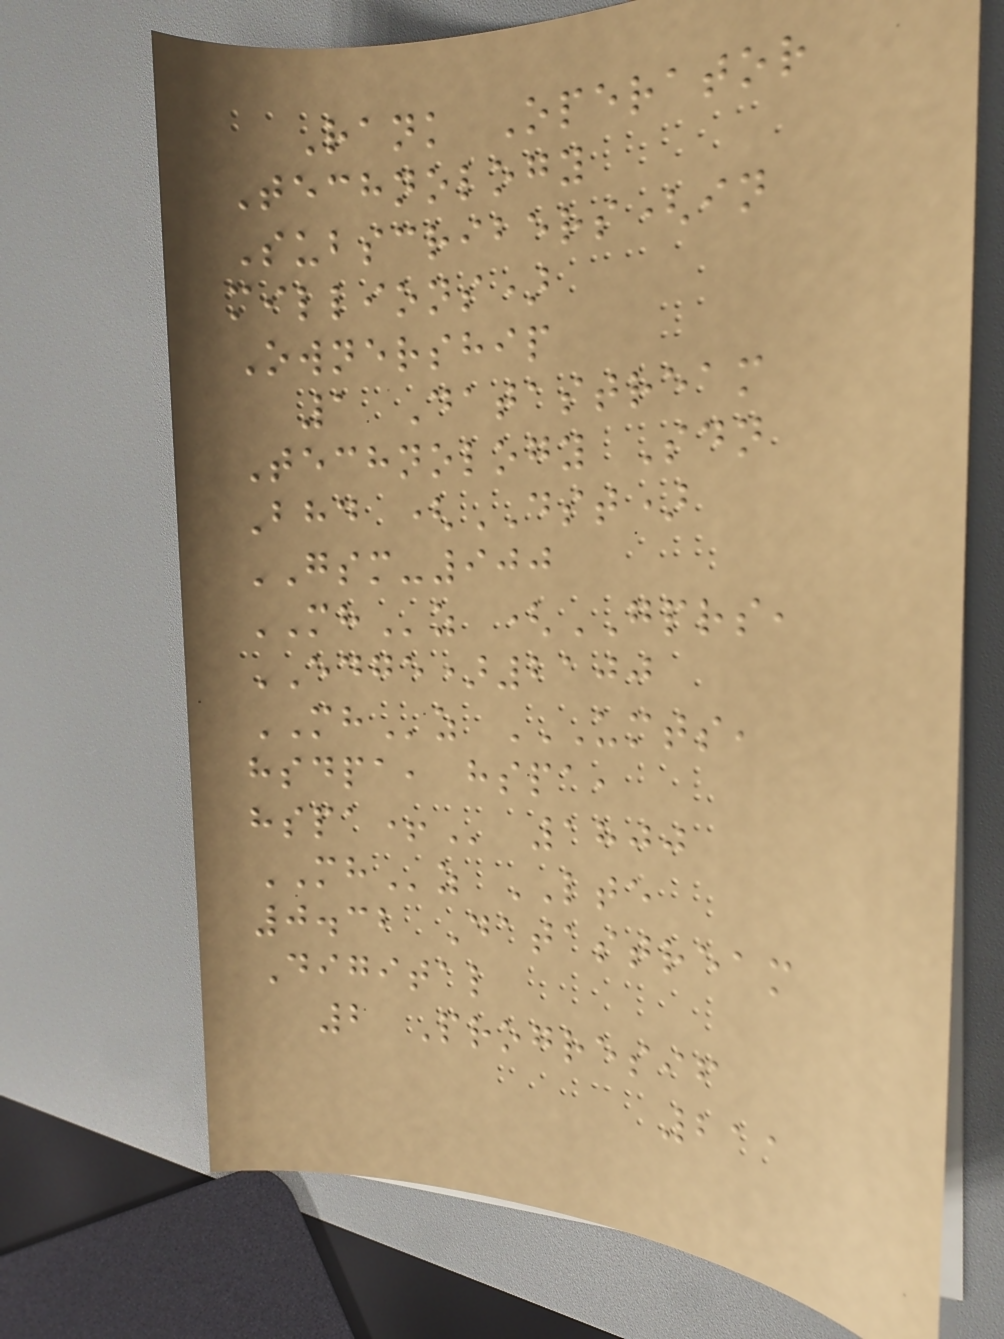Rank Operator
Technology
Subscribers(in
millions)
Ownership
1 Datastream
Technology Sdn
Bhd (DST)
GSM-900
MHz (GPRS,
EDGE)2100
MHz UMTS,
HSDPA, HSPA,
HSPA+ 1800
MHz LTE
0.32 Datastream
Digital
2 Progresif
211
